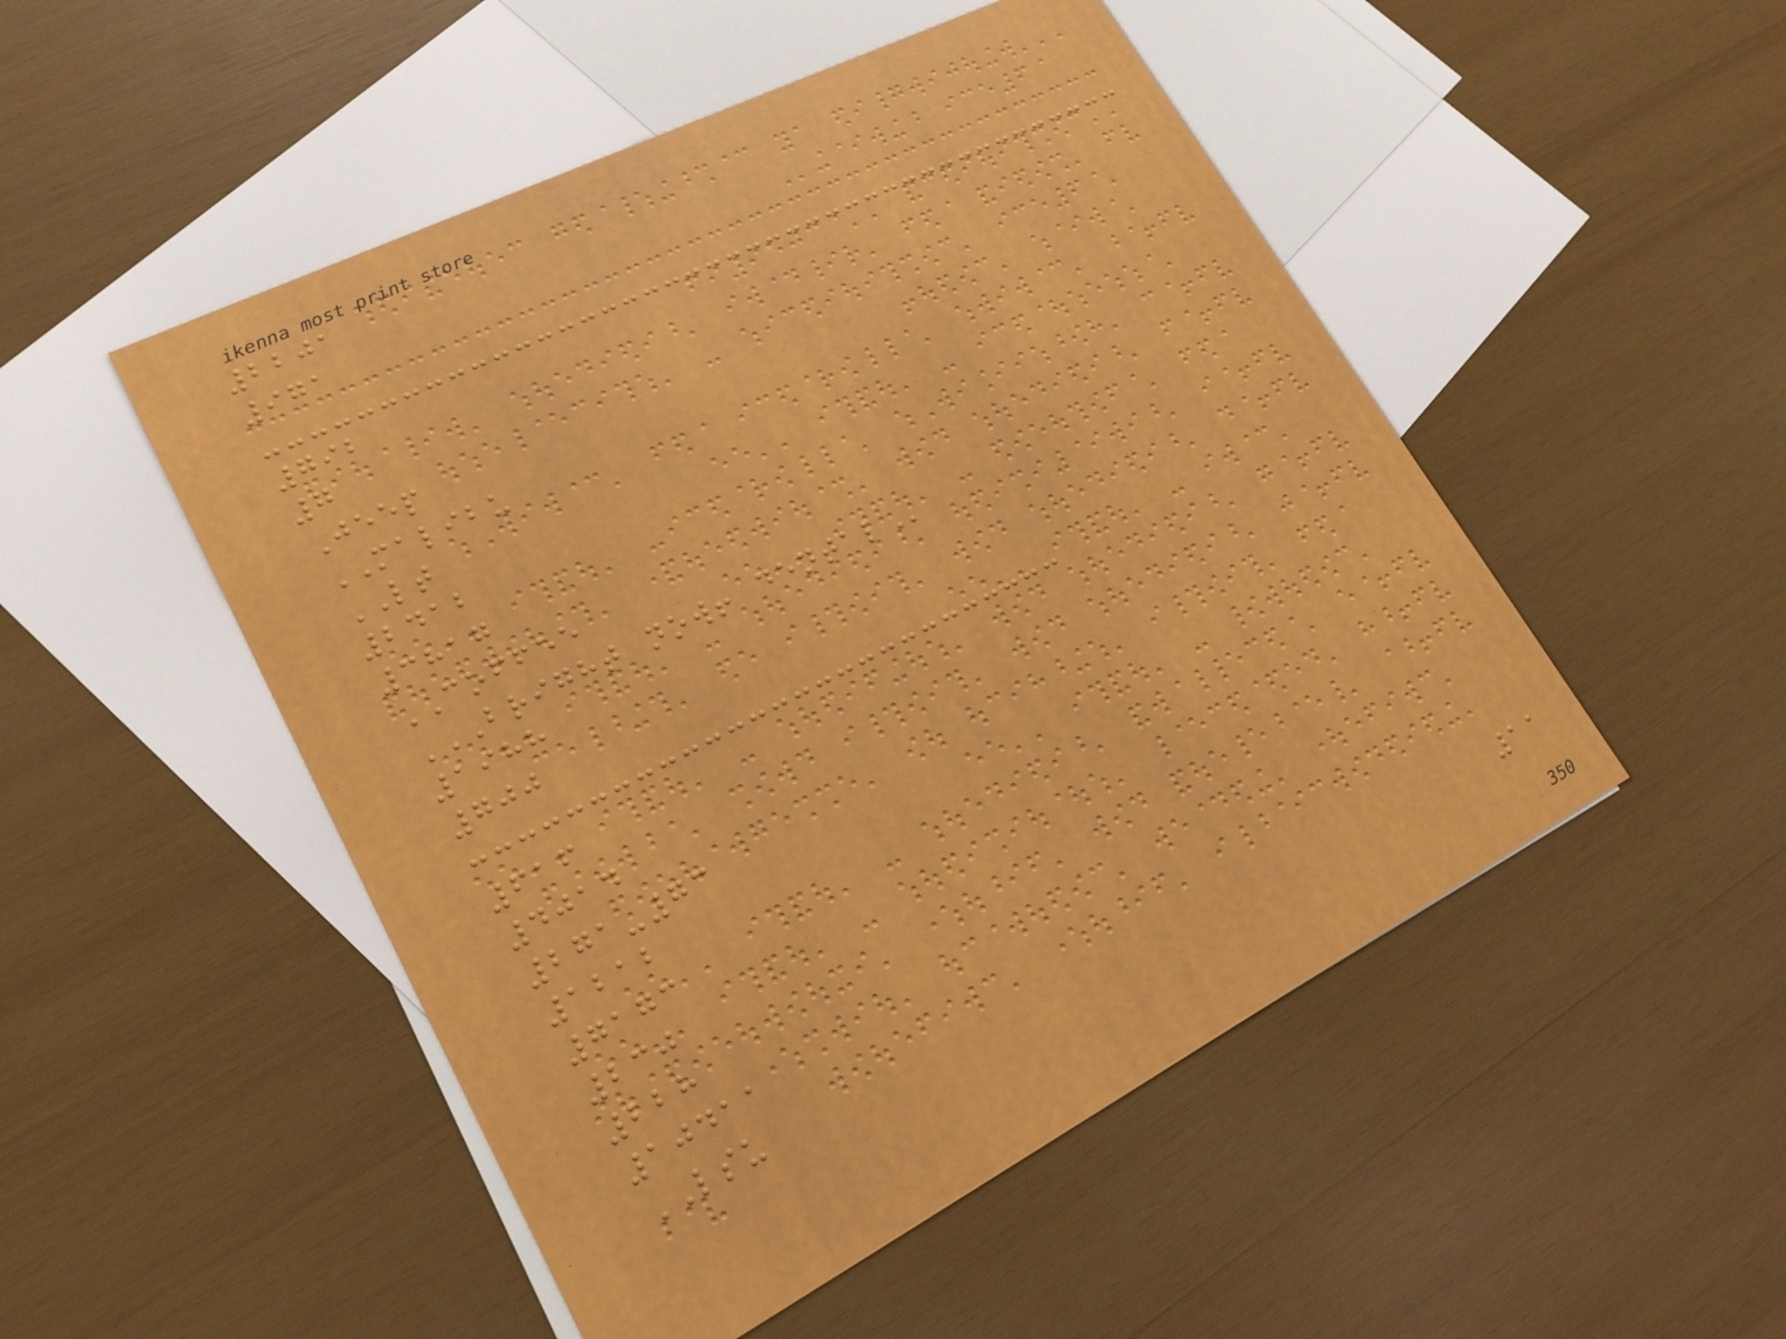2201
971
792
7
Jeep
MALIBU
LT
2412
3817
COFFEE
BRIGHT NOW! DENTAL
1988
700
616
4014
271-73
1212
7173
230
228
10411
LSU
11
